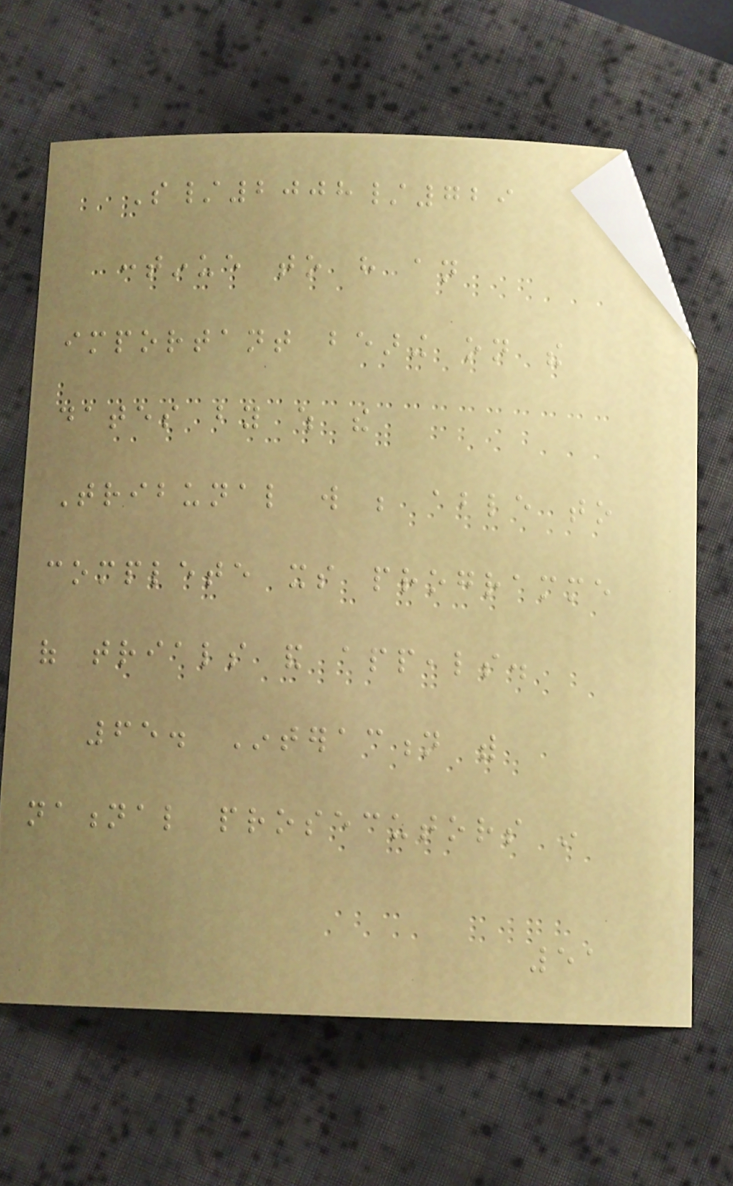S/2008/729
continue to have an
important bearing on the
dates by which the
Tribunal will be able to
complete its programme
of trials and appeals.
65. Interaction with
national prosecutors in
51
